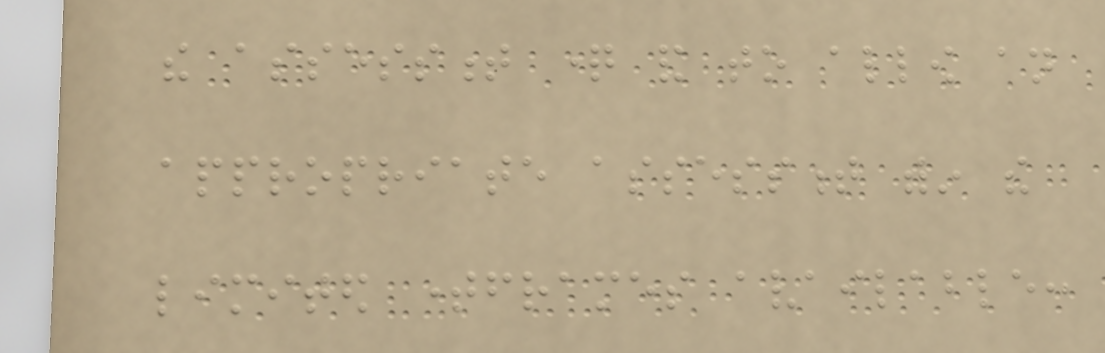the assessment question and to allow an
appropriate assessment within the
limited timeframes available:
